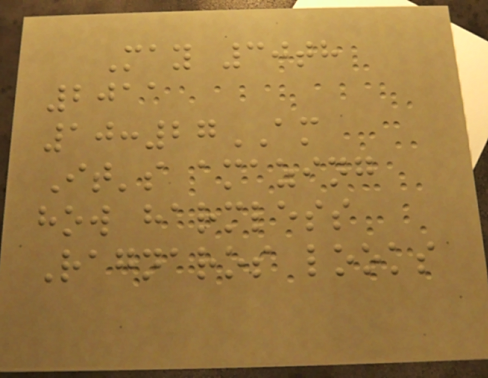May 30th
2011
10:27AM
It's amazing
how harmless
Ragnaros looks
